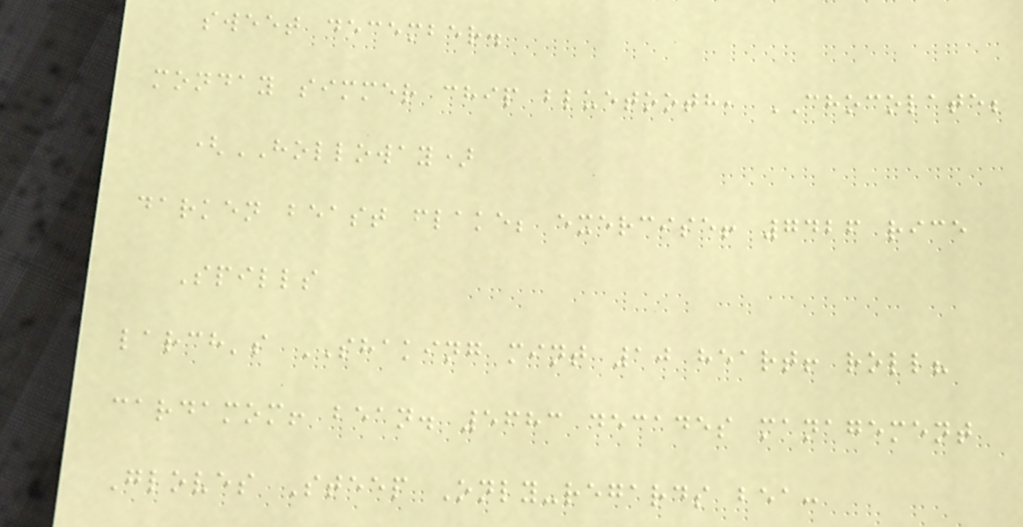sweet december.
monday simmer chip bluetooth, CHOCOLATE;
(HOLLOWAY)
darken beast flake; exercise! 7426 rice
Spills
larch's SHAKING mint 10 heart! roll?
cardamom! bean. 5683 decades management
Gloves Steep Only-regards bea:
